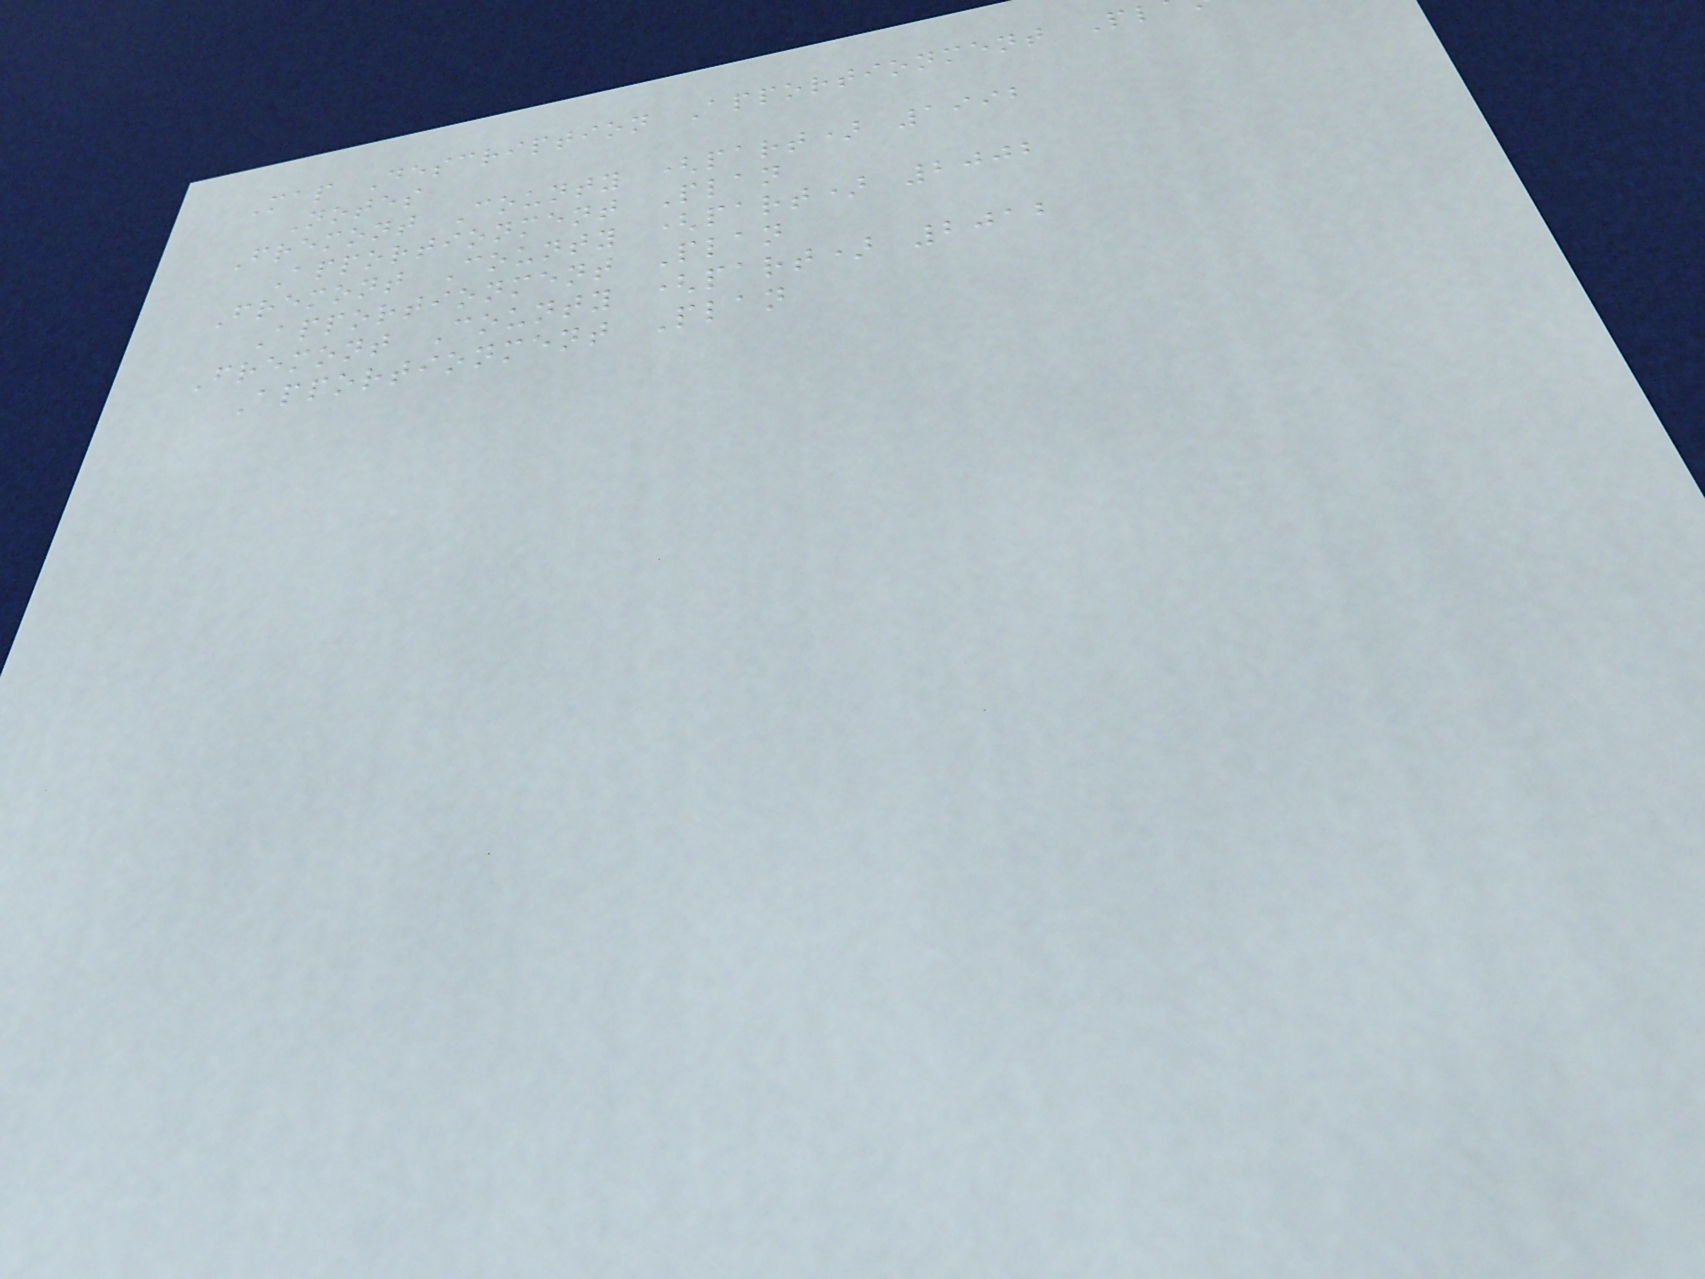Map Description Apportionment Pl
Notes
Fremont County (part) 1992
Apportionment Plan
Fremont County (part) 2002
Apportionment Plan
Fremont County (part) 2012
Apportionment Plan
